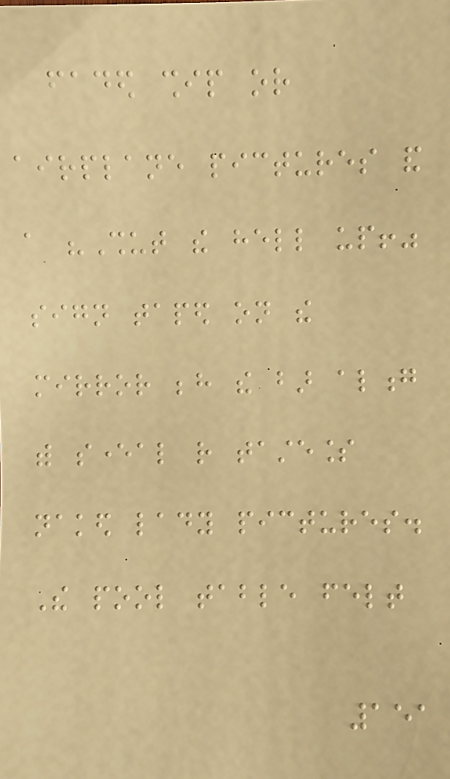faded ship or
airplane pictures and
a "Shut the hell up!"
sign taped on the
mirror behind the bar along
with several rather tasteless
naked lady pictures.
The pool table felt
151
